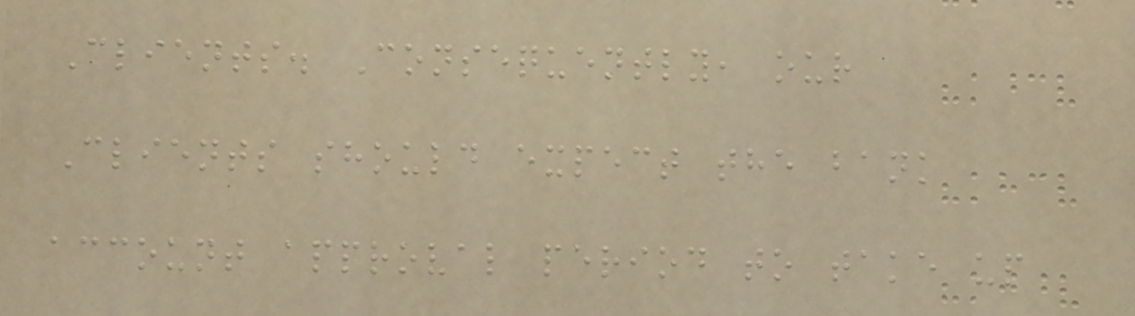Clients. Consequently, our
Clients should expect the bank
account approval period to take up
